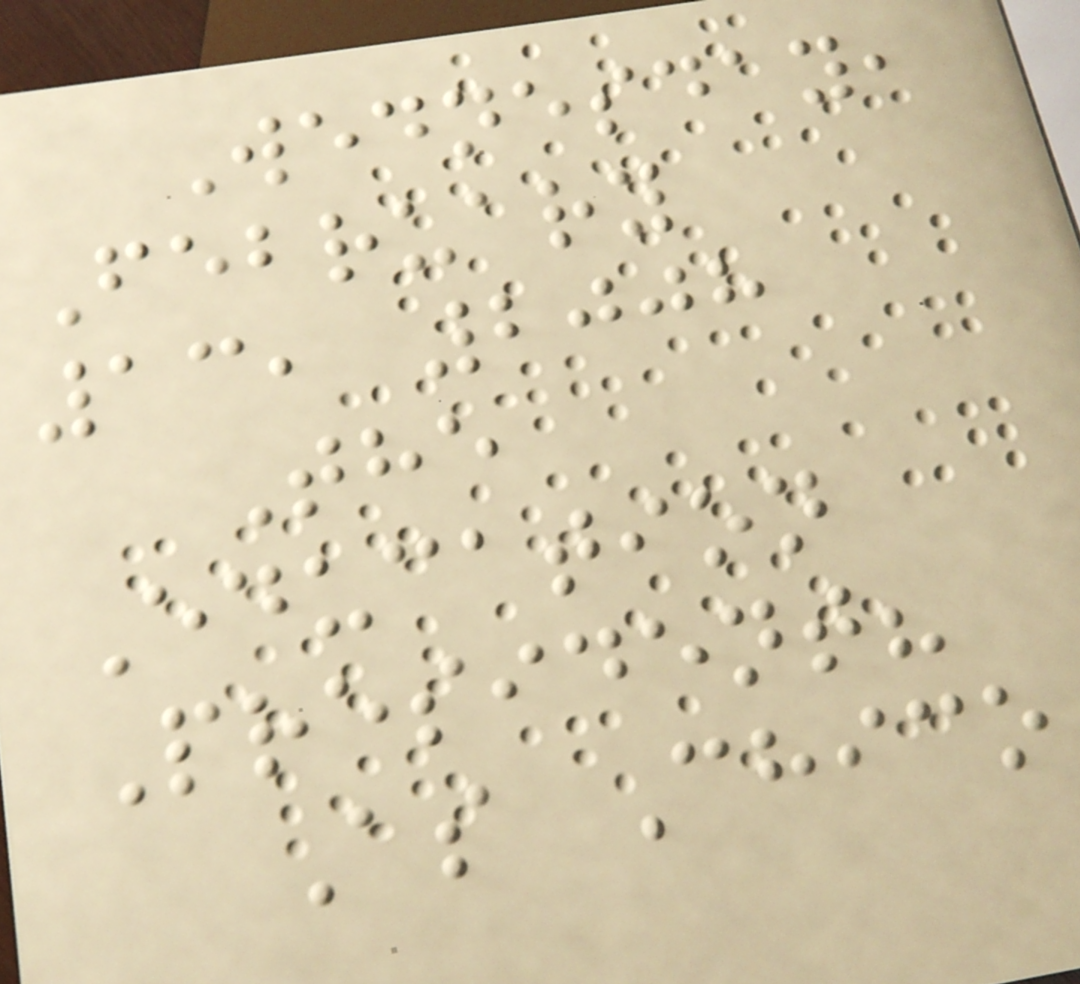Wednesday,
February
13, 2008
The
Education
President?
As Chico
